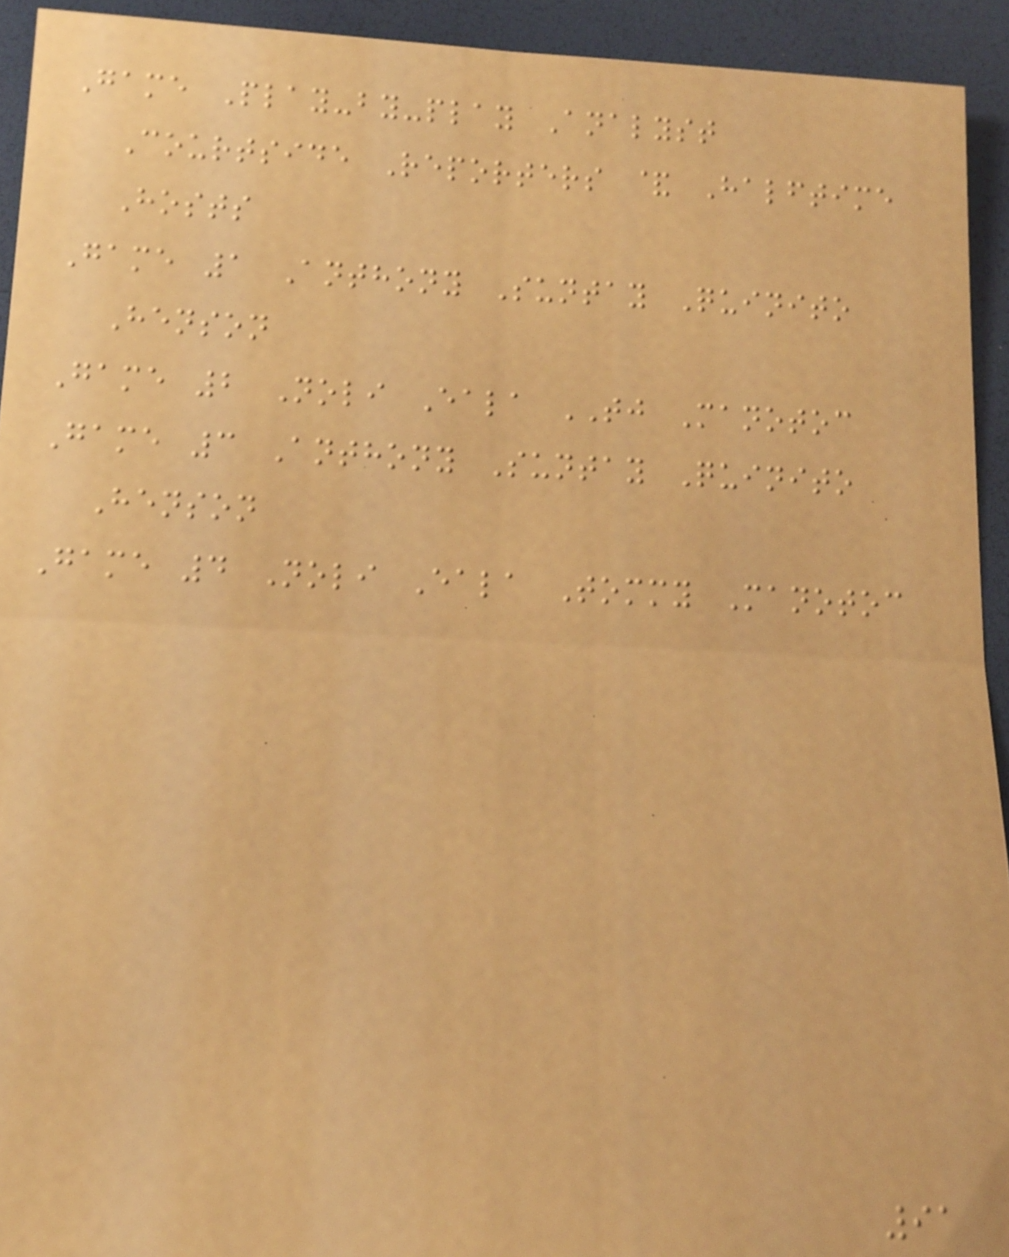Game Play-by-play Analyst
Courtside Reporters & Halftime
Hosts
Game 1 Anthony Suntay Quinito
Henson
Game 2 Noli Eala TJ Manotoc
Game 3 Anthony Suntay Quinito
Henson
Game 4 Noli Eala Tommy Manotoc
91
